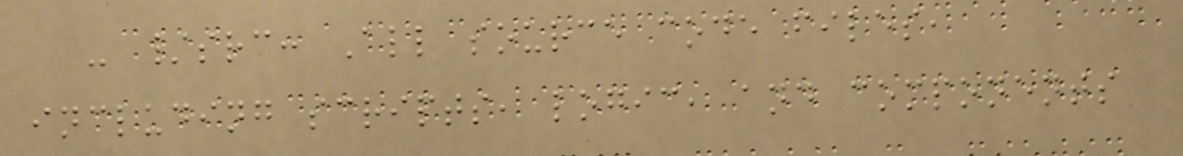- /src: All source code files,
including scripts, logic, and components
